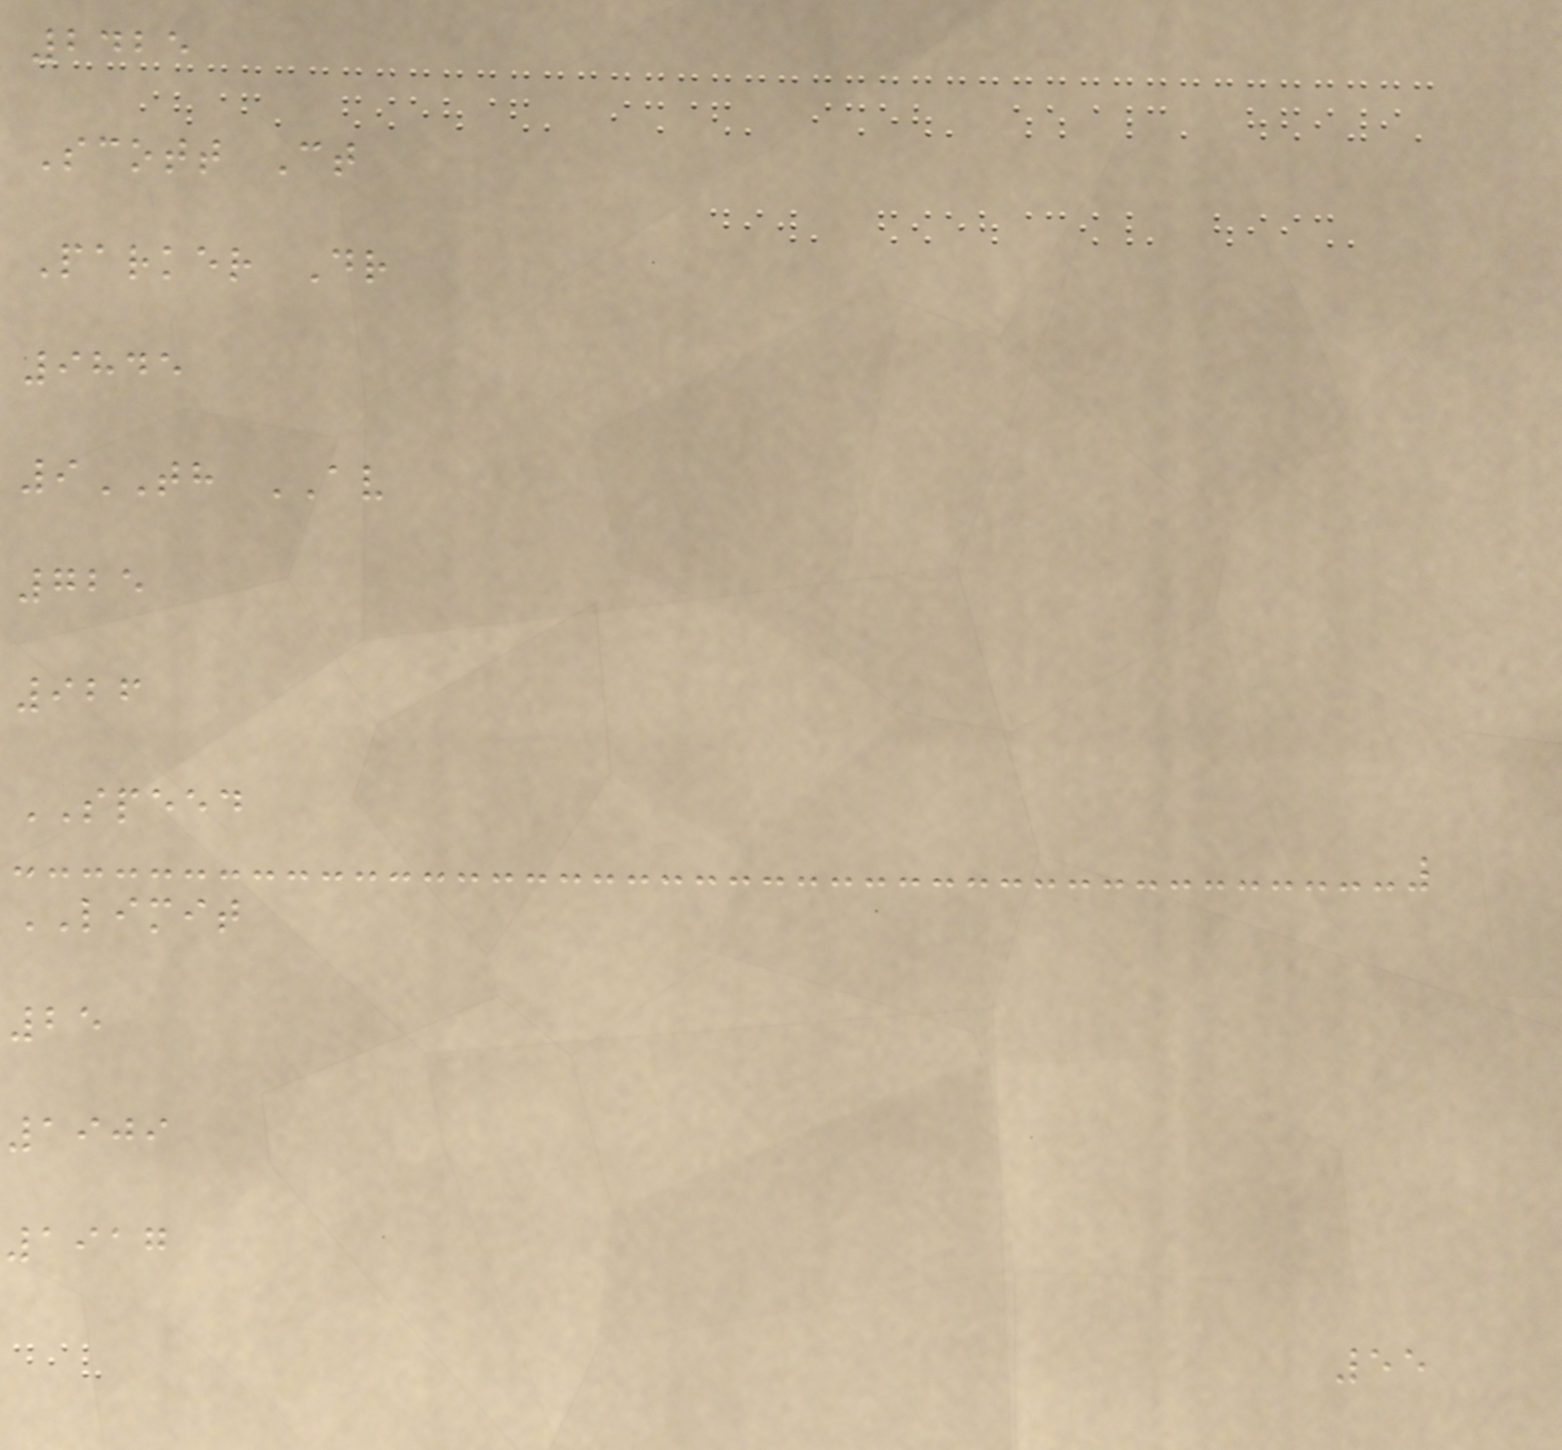2425
Scott Ct
Parker Dr
9845
9TH AV
725
926
SPEED
LIMIT
25
1909
1917
55
